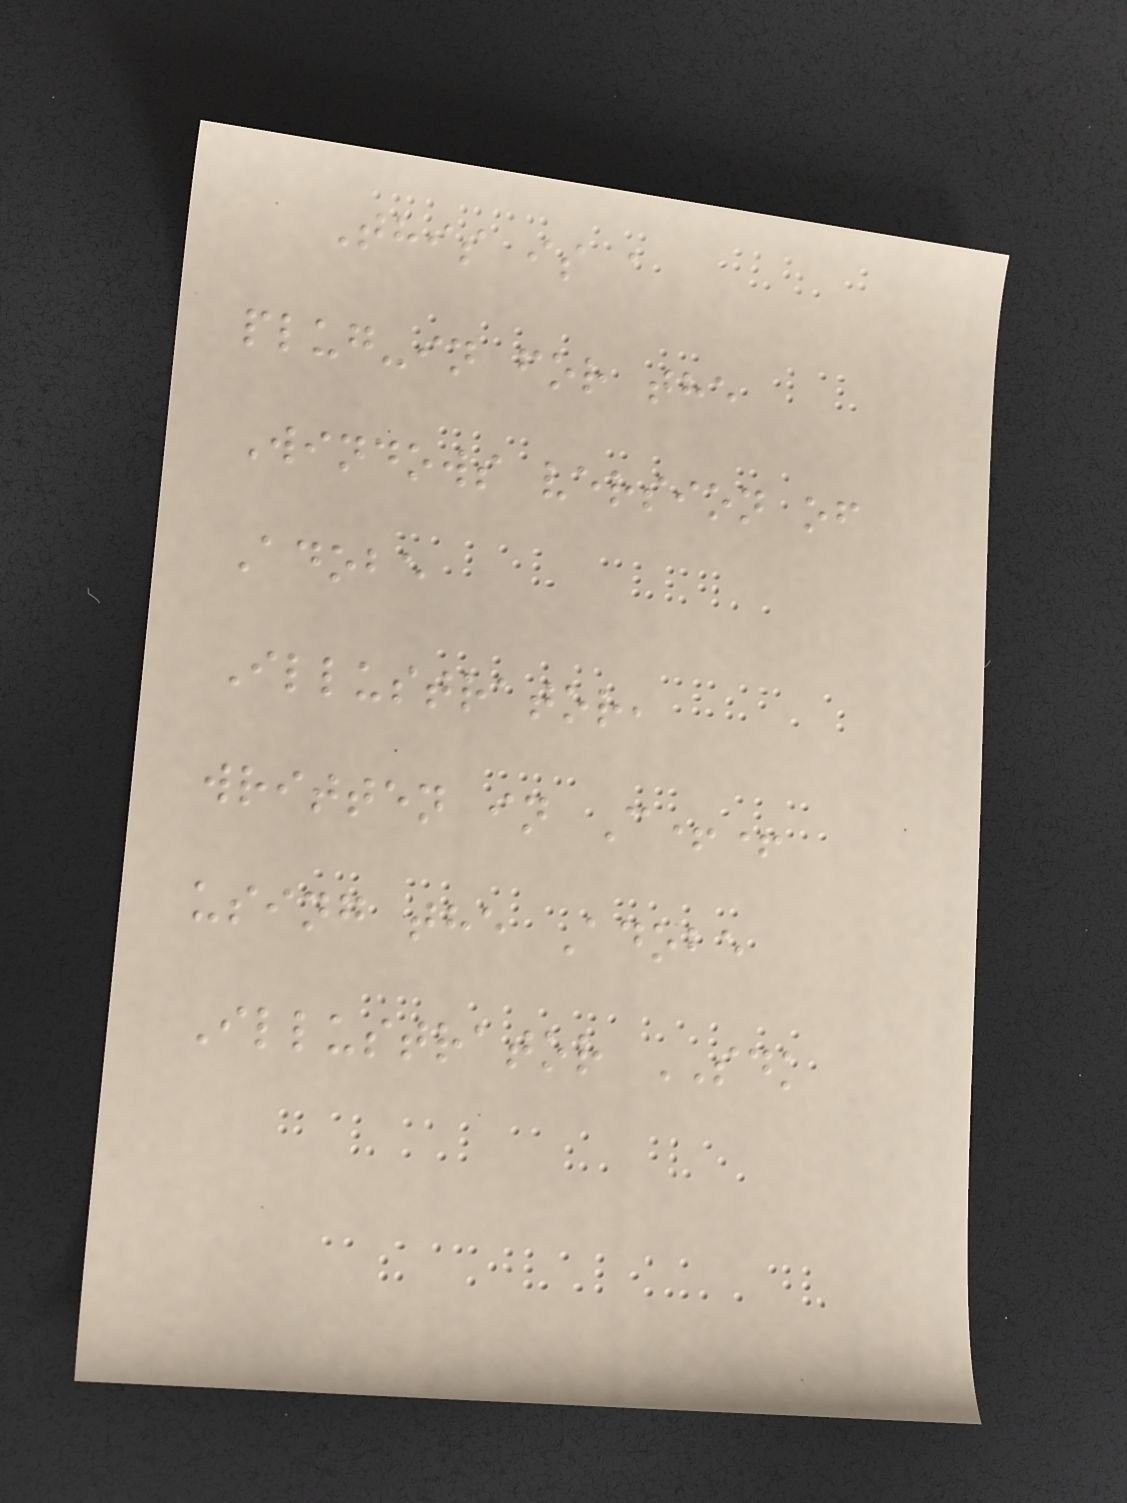This is a
plug-in for the
Windows version of
Adobe
Illustrator,
written in C++
using the Adobe
Illustrator SDK
